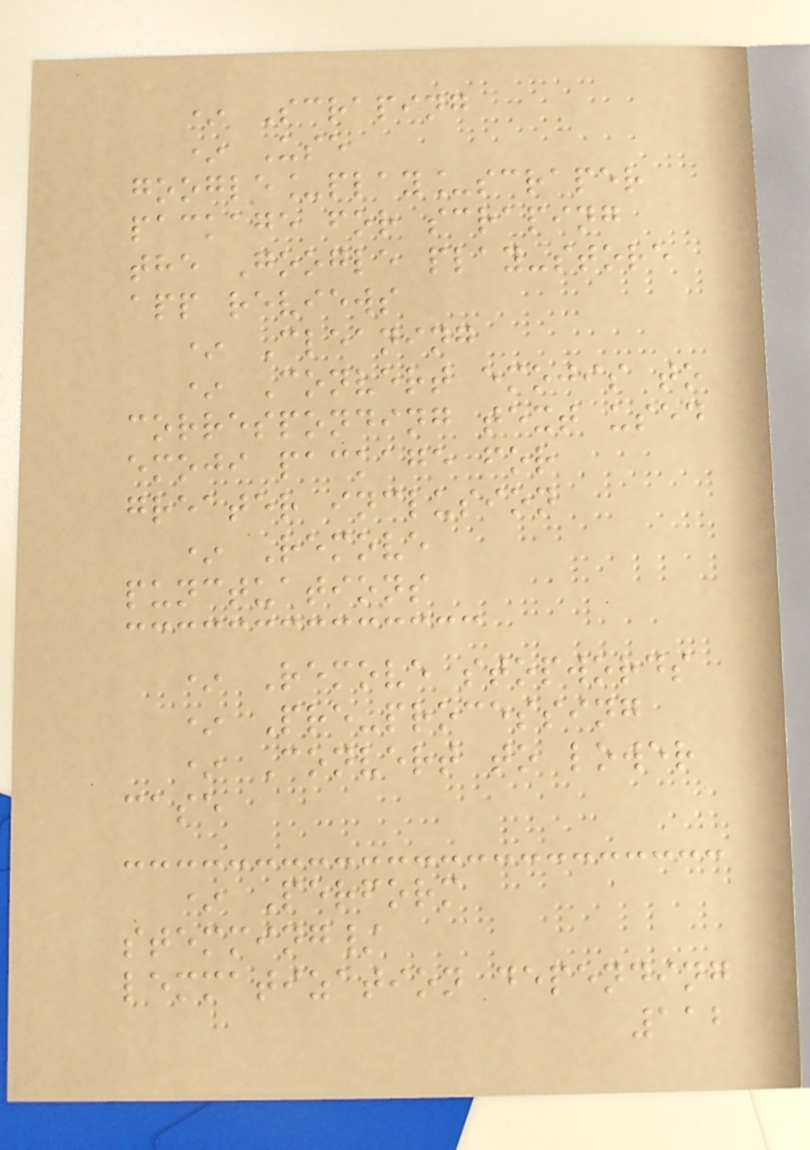* Scraping
* Use
google_play_scraper
package for scraping
the Google play-store
app reviews
* Cleaning
* Convert emojis to
corresponding text used
emoji package for
greater inclusion
* Remove
punctuations
* Remove stopwords
* Pre-processing
* Convert to lower
case
* Perform
stemming/
lemmatization depending
112
